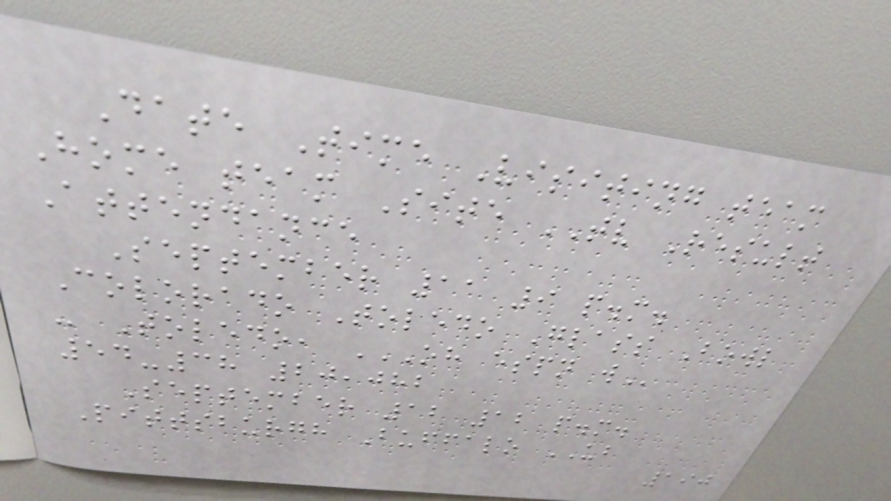Date Time Visiting team
Home team Site TV Result
Attendance
September 11 9 p.m.
Colorado Toledo Glass Bowl
- Toledo, OH ESPN W
54-38 20,082
September 12 12 p.m.
Pittsburgh Buffalo UB
190
